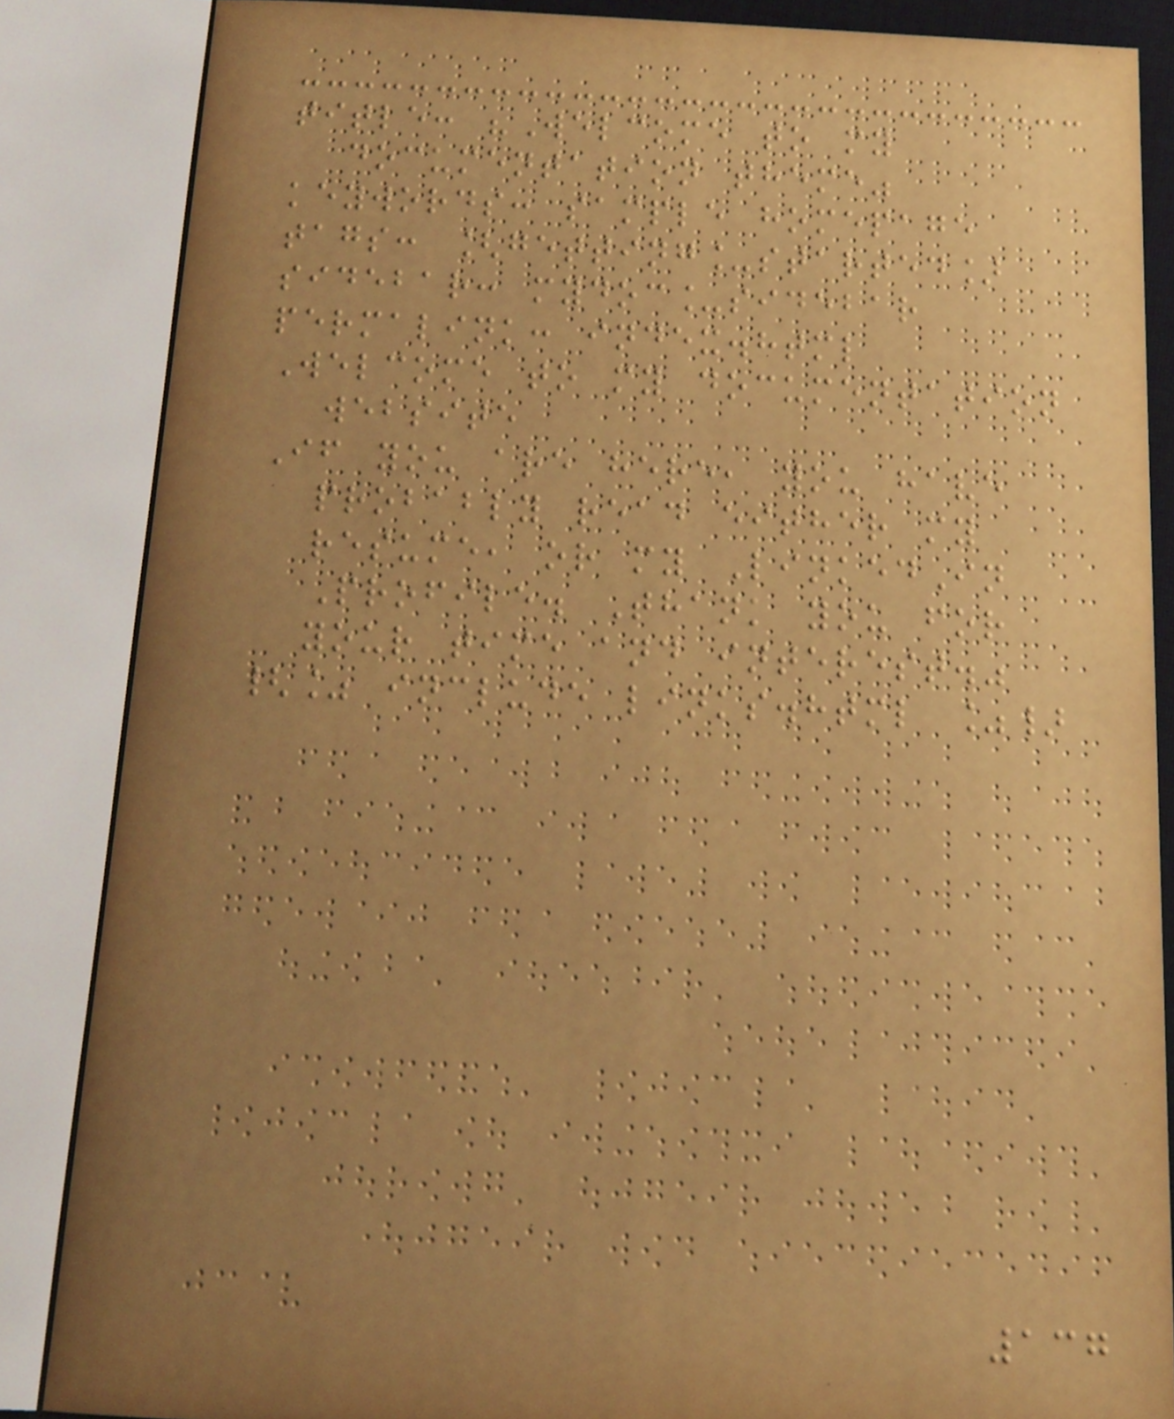title: "Welcome to my
documentation theme"
keywords: sample homepage
tags: [getting_started]
sidebar: mydoc_sidebar
permalink: index.html
Welcome to my documentation
website
If you are here, you have
probably read either my
resume, or my LinkedIn
Profile. Thank you for
your time and interest."
{% include links.html %}
137
